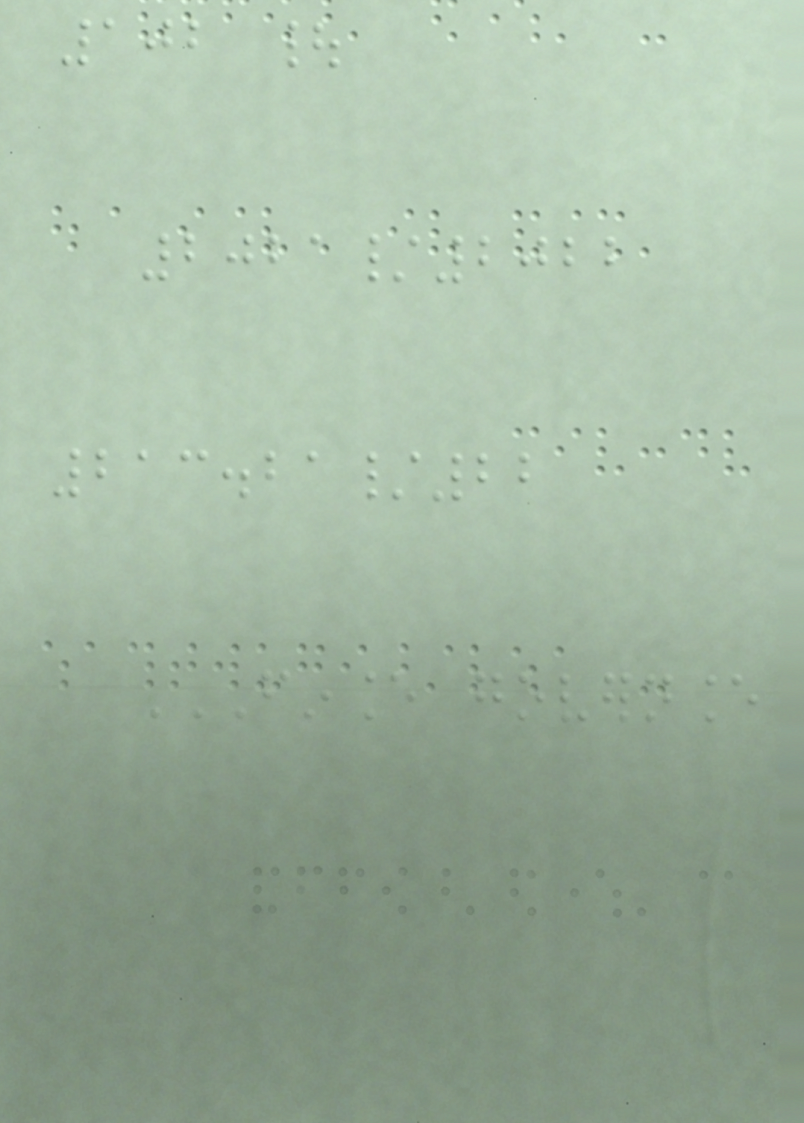102 |
2021/2022
213.21/22
FINANCE GOVERNANCE
